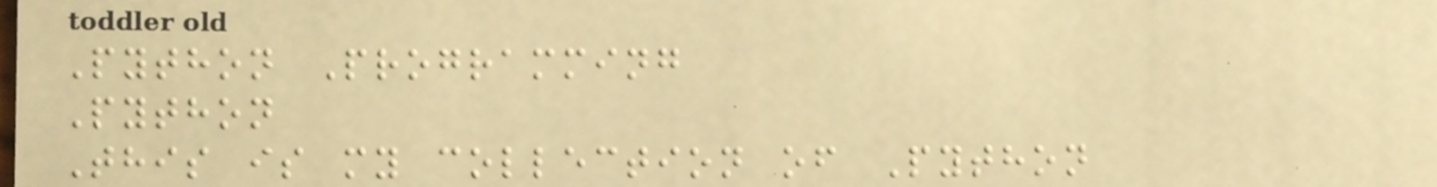Python Programming
Python
This is my collection of Python
